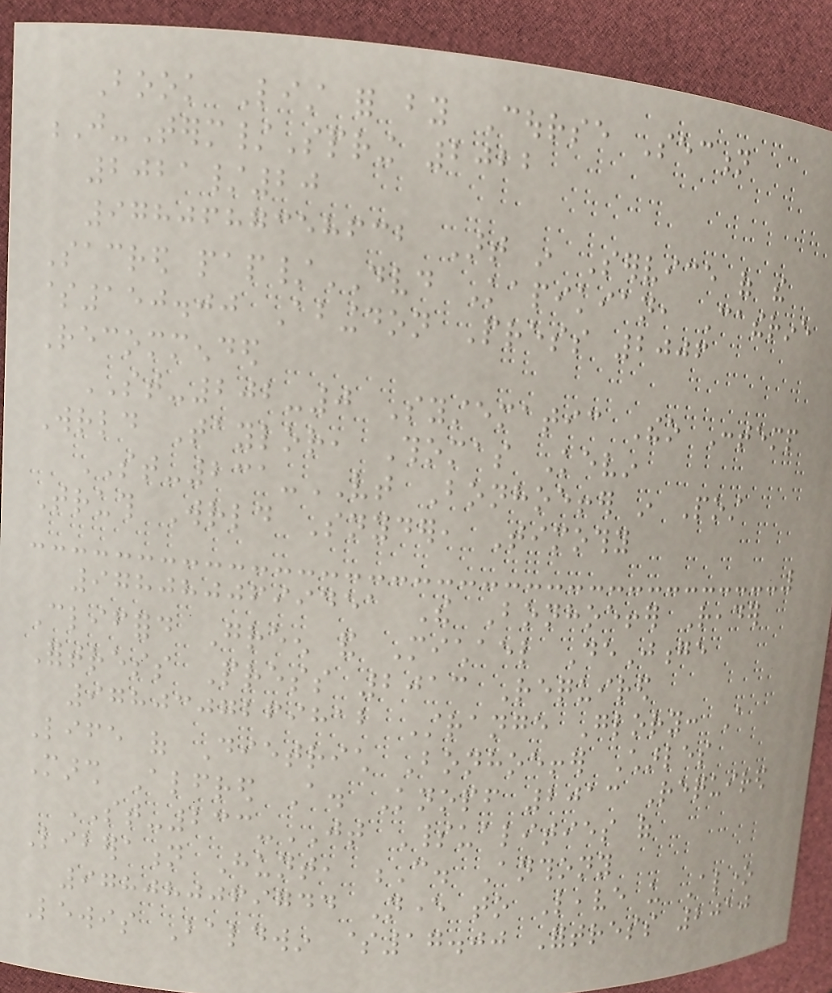Book List for by Course Section
J-Term/Spring 2022
2021/20
9780687358632 Art in Service of the
Sacred pap/DVD Kapikian, Catherine
$150.00 Abingdon Press 2006
Recommended
ST-202-0 Systematic Theo Contemp
Wrld Taylor, Thomas Kevin
ST-231-VT Bonhoeffer in Post
Truth Wrld Snyder, Timothy
9780800699451 The Bonhoeffer Reader
Clifford Green and Michael DeJonge
Fortress Press 2013 Required
9780307269812 Strange Glory: A
Life of Dietrich Bonhoeffer Charles
Marsh Alfred A. Knopf 2013 Required
ST-233-JT Spiritualities of
Liberation Hunt, C. Anthony
978080069744 Never to Leave us Alone
Lewis Baldwin $17.00 Fortress 2010
